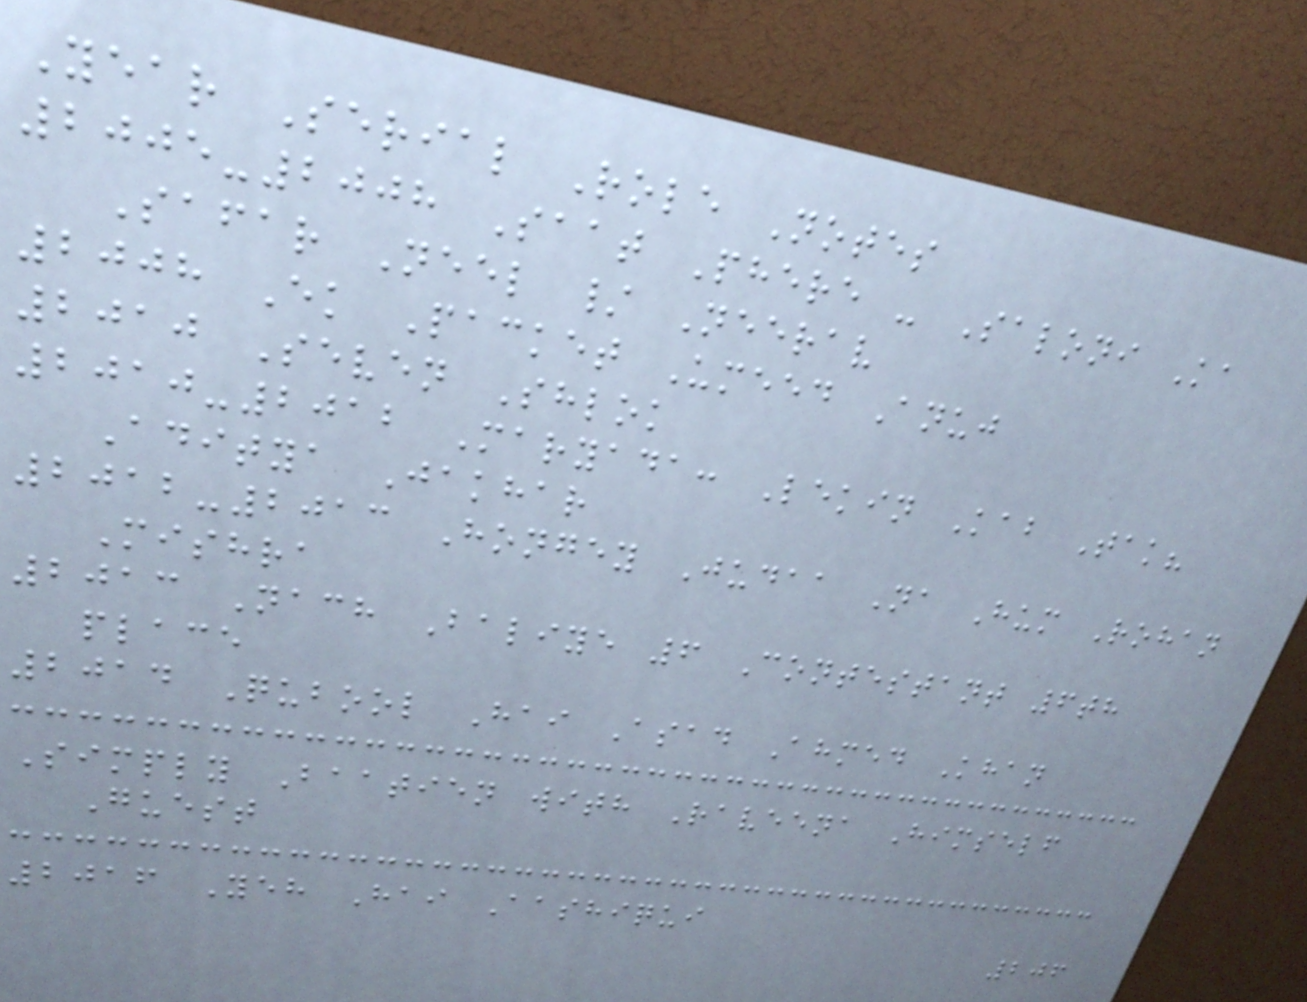Year Serial Role Notes
2005-2008 Saat Phere - Saloni Ka
Safar Neel / Neerav
2008 Ek Packet Umeed Anuj
2010 Seven Shlok
2010-2012 Maryada: Lekin Kab Tak?
Aditya Jakhar
2012-2013 Hongey Judaa Na Hum Rohan
Mishra
2013 Nach Baliye 6 Contestant 6th
place
2014 Qubool Hai Asad Ahmed Khan
Simply Baatien with Raveena Himself
Guest
2016 Yeh Hai Aashiqui
206
